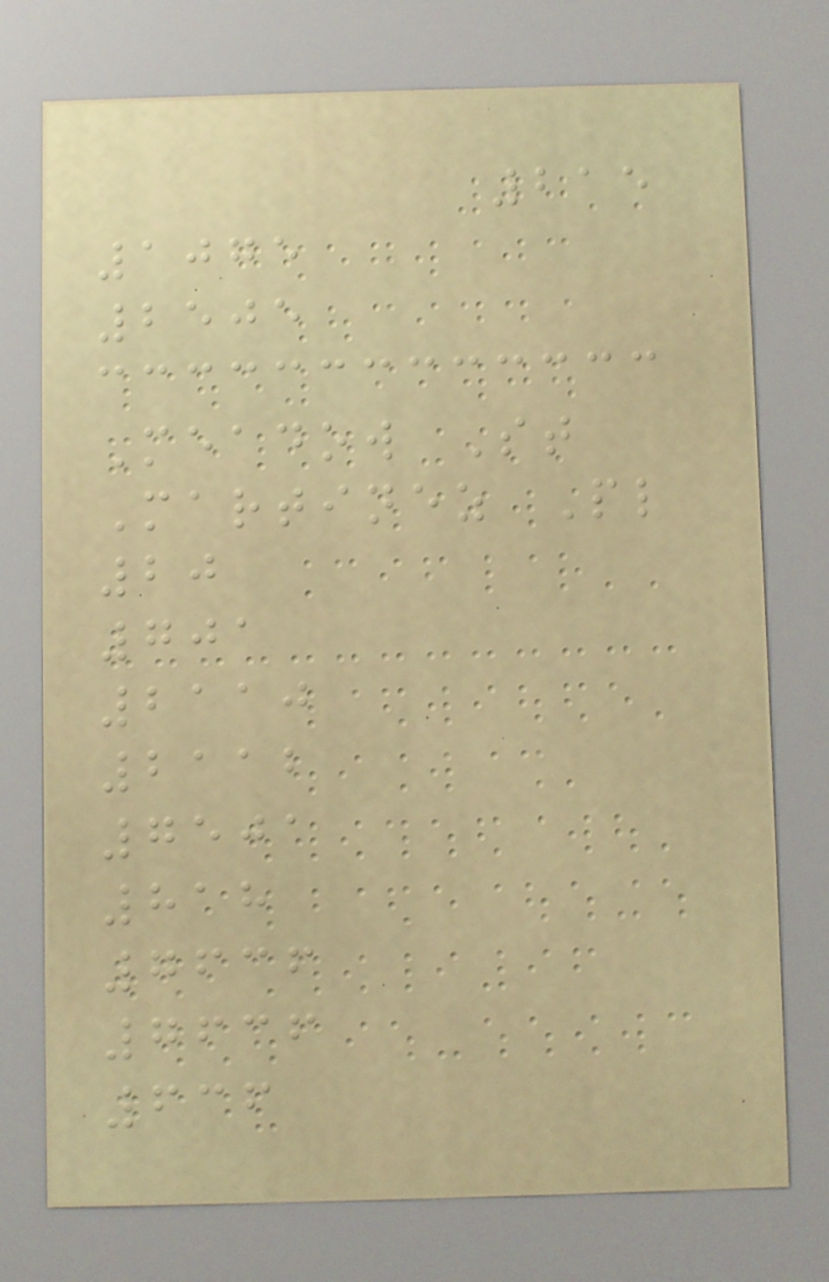215
1075
2505
Meadow St
Martinez Pl
20
701
2110
2112
7501
818
7636
7636
636
